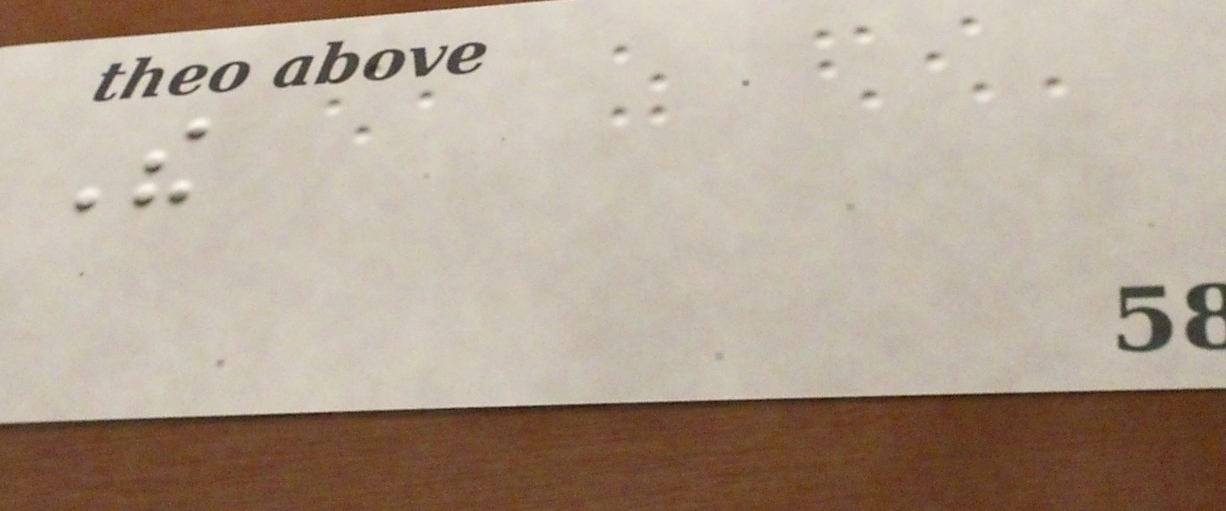The
